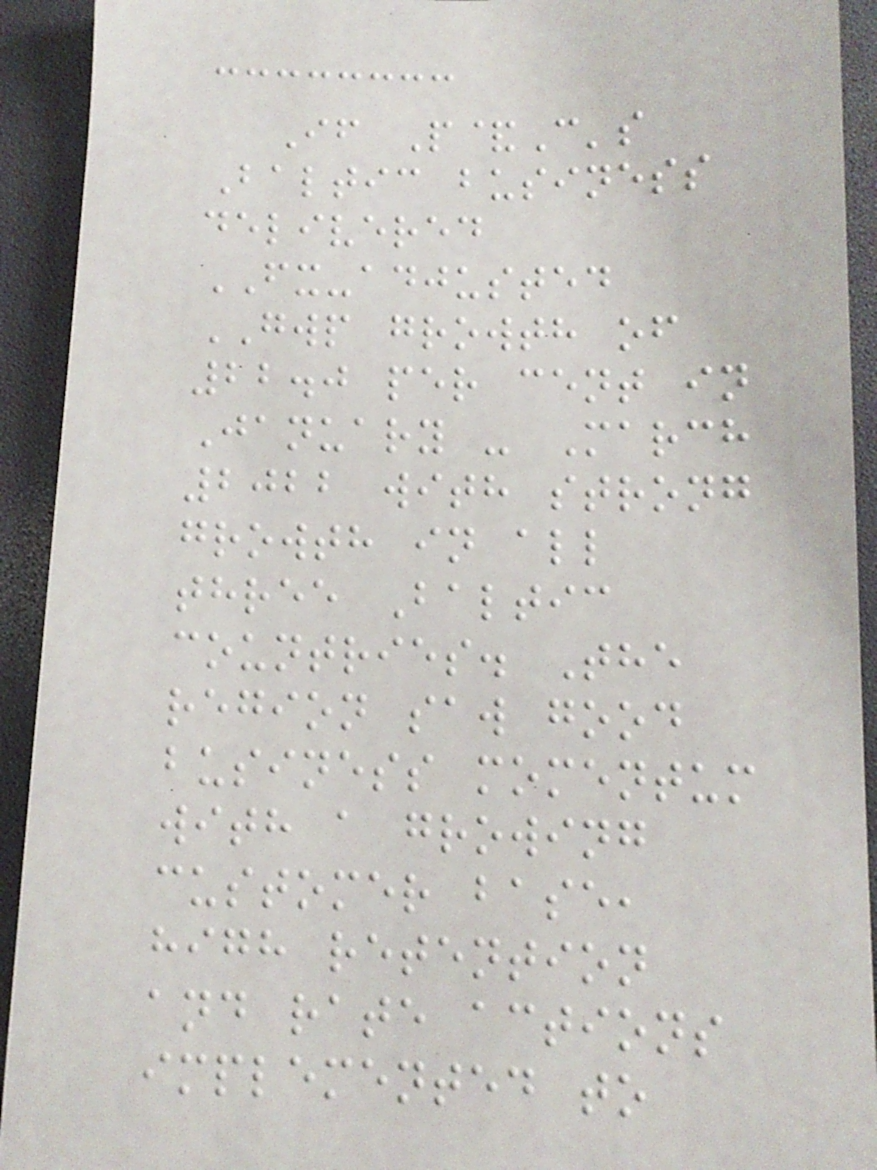If P&C's
Baltic business
delivered
FX-adjusted
GWP growth of
22.0 per cent in
January - March
2022 with strong
growth in all
three Baltic
countries. The
region saw good
business momentum
with a growing
customer base,
high retention
and rate actions
implemented to
